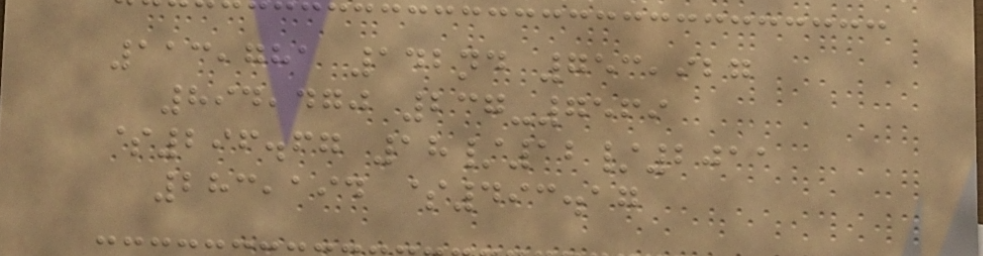113,781 142nd 753,927
894,470 237-7569
$296.67 18/12/2011
283,194 $493.17
